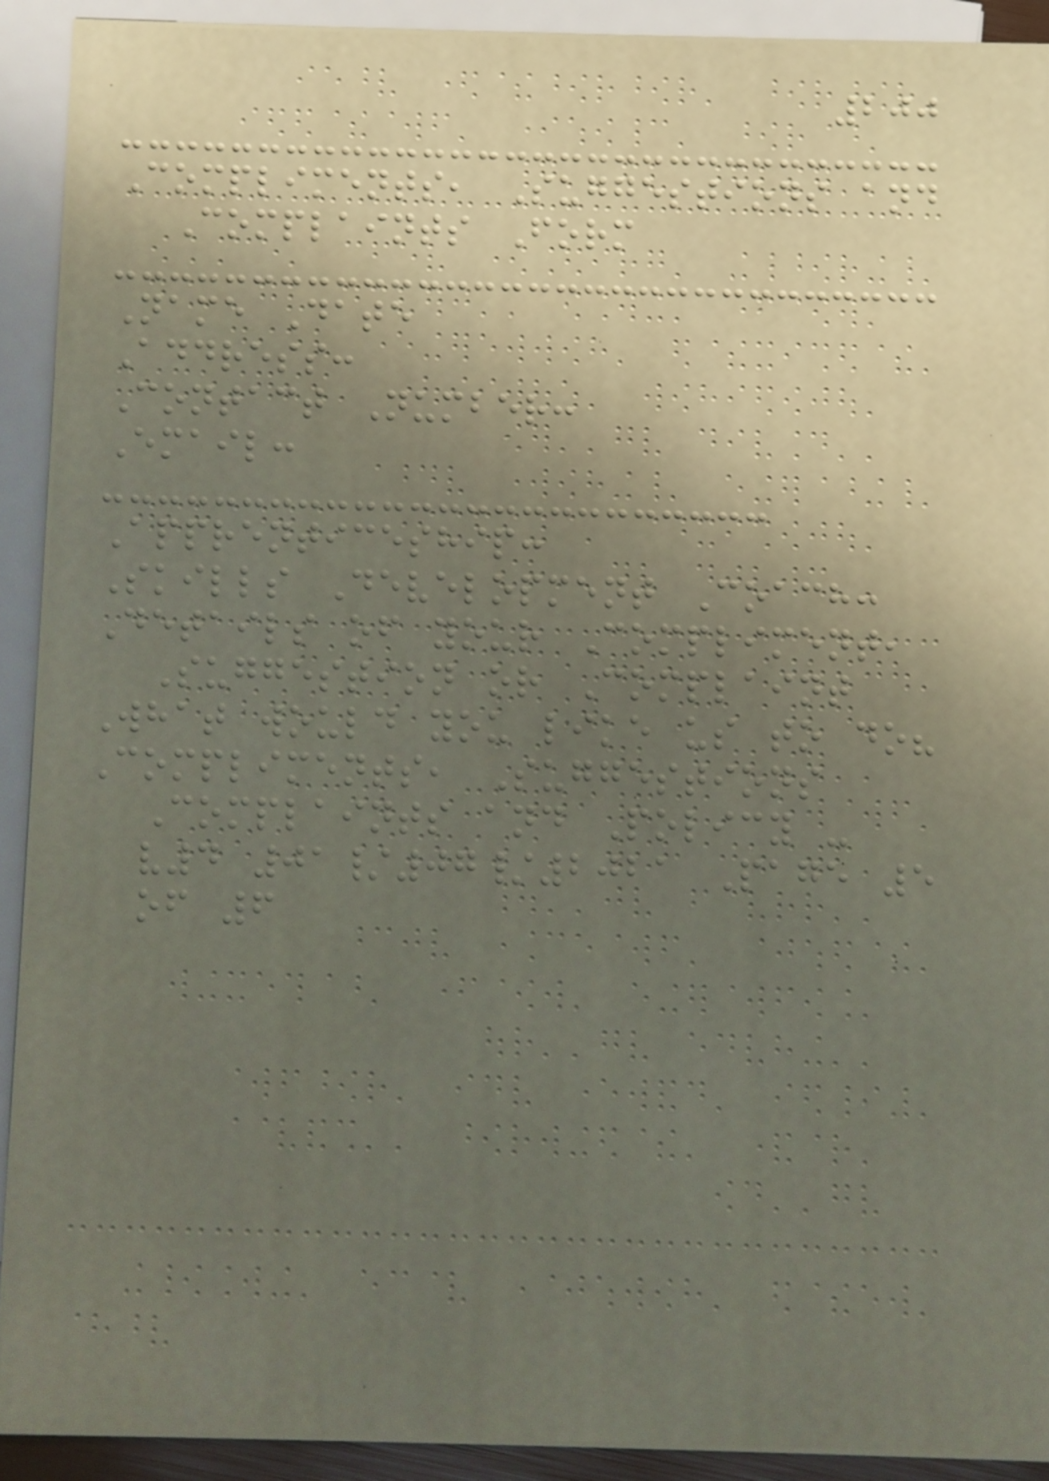200
Compliments, Suggestions and
Complaints Form
Name Date
Address:
Contact Number:
Email:
Apprenticeship:
Skills Development Coach:
Details of your Compliment,
Suggestion or Complaint
What would you like us to do?
Compliments, Suggestions
Complaints and Policy -
v4 01/07/2021 Page 5
of 6
